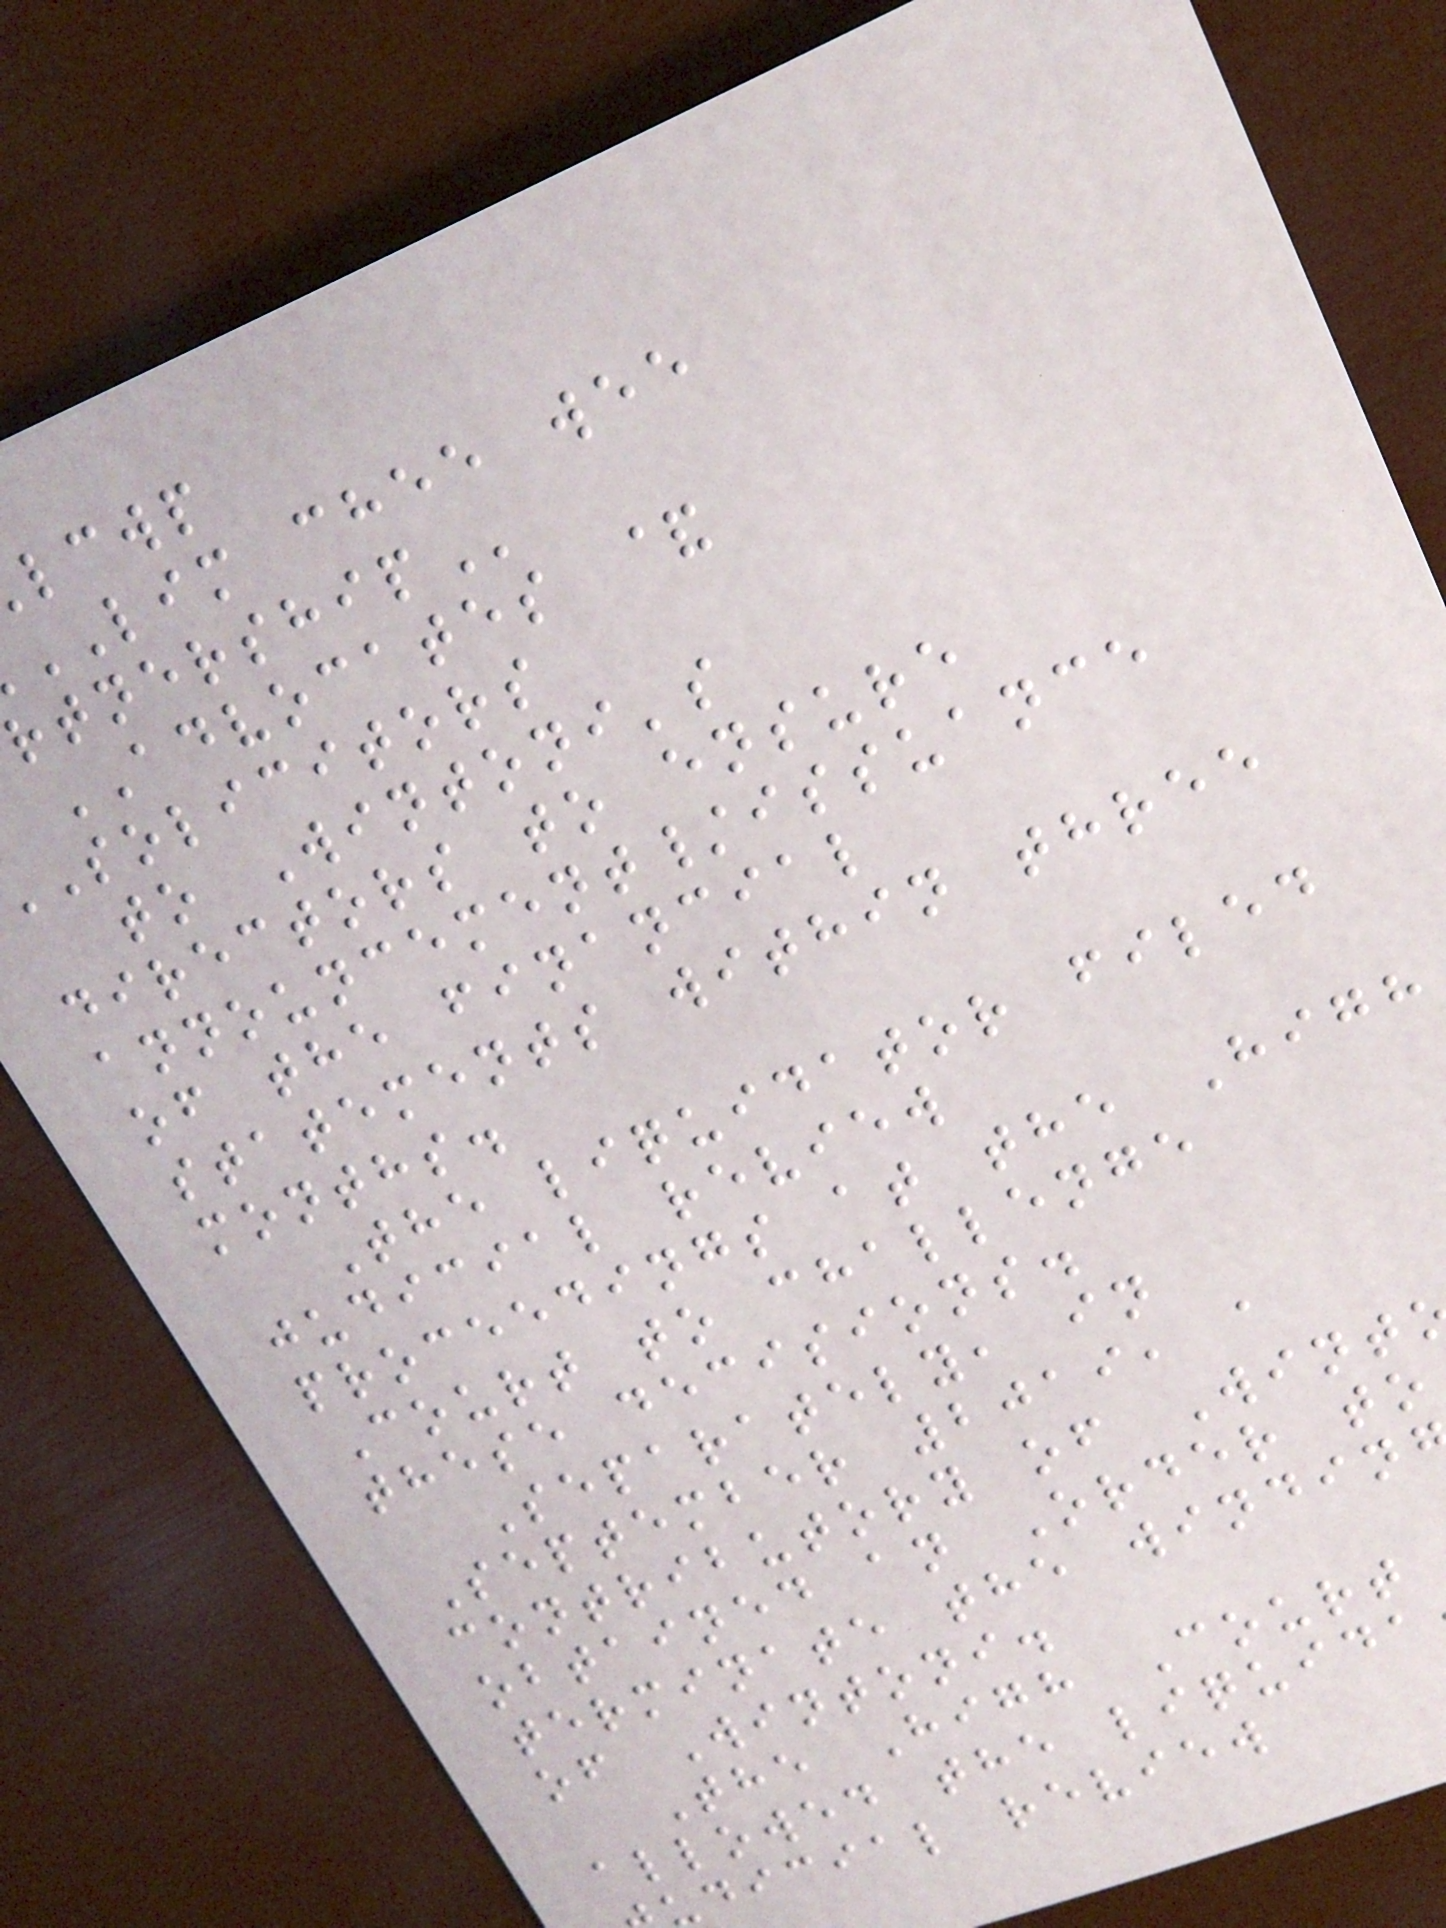lcwp
LIM chee wee
ADVOCATES &
solicitors
to Wintoni's
directors to ensure
announcement/issuance
of the financial
statements within three
months.
The liquidator filed
judicial review
proceedings at the High
Court to challenge
these decisions.
Separately, in
September 2019, a
contributory of Wint
obtained an Order to
terminate the windin
of Wintoni.
The High Court
allowed the liquida
dicial review
